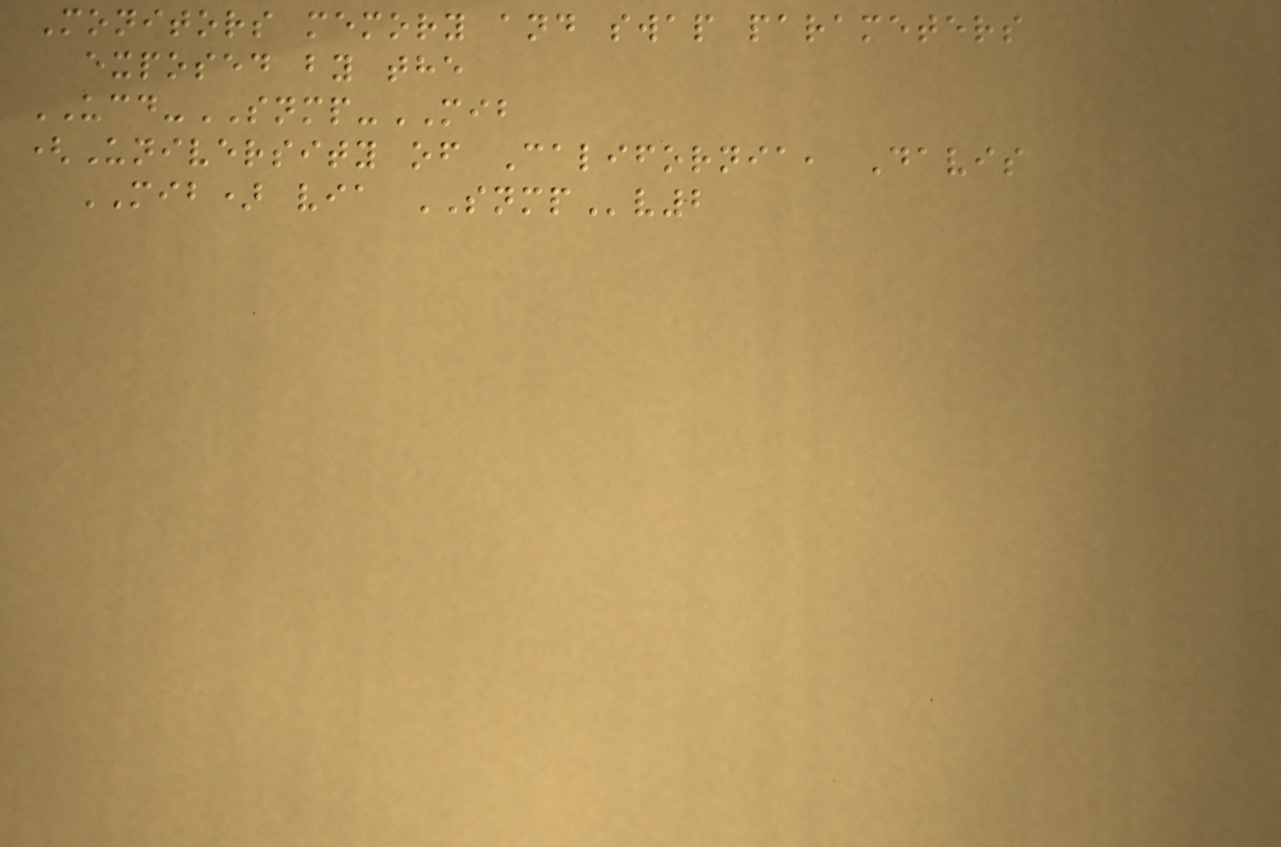Monitors memory and swap parameters
exposed by the
UCD-SNMP-MIB
(University of California, Davis
MIB) via SNMPv2
